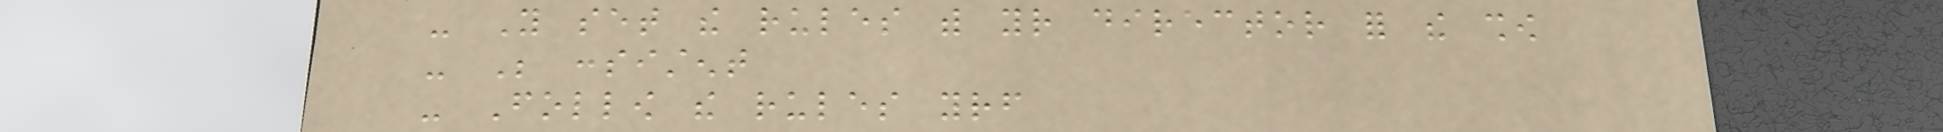- You set the rules with your director for the show
- Be consistent
- Follow the rules yourself
